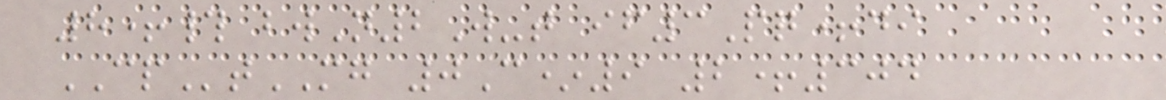8+# bwN2W-t if3Pq+di
CPtMG 0C*9 2+304
